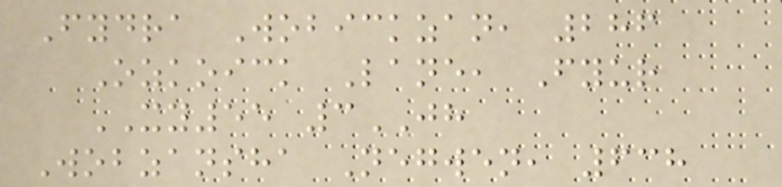Fydra Wobickzan, 286
Ozkoick Lane, Fyur
XY55 3JH
Wobzansha Negwen, 638
